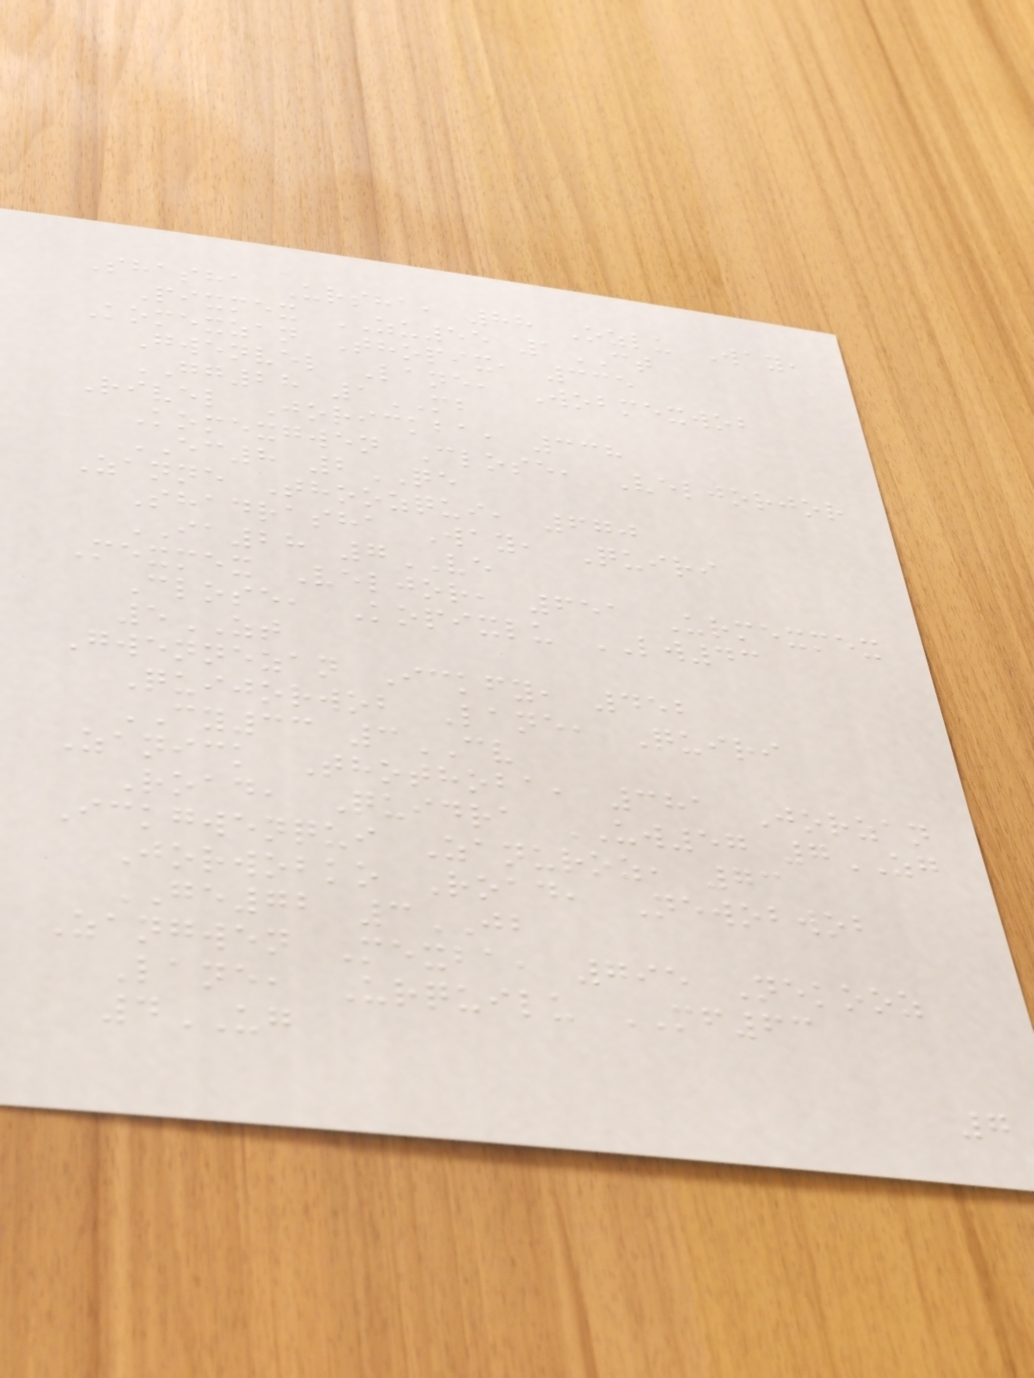Shasha Ursha, 88 Ozlu Way,
Pixmex ZU55 1CT
Komexzan Thopix, 335
Gwenvel Lane, Wobmexwob
GG28 1MB
Rivel Jorickba, 338
Komexgwen Close, Veljorjor
EC8 2QE
Zanne Thoozqui, 670
Shadrasha Way, Quiri
IA28 7VE
Mexmex Veljor, 651 Urmexmex
Close, Kopixlu LW43
5ZT
Gwennezan Ickfy, 452
Quijorwob Lane, Quiri
CY33 3CV
Zanick Thothoba, 381 Jorzan
Road, Quidra UW57 7ZG
Ickgwenqui Zanuroz, 73
Jorwobko Road, Newobwob
GE72 3JB
Zangwen Mexba, 795 Nekooz
Lane, Urquilu MF63
4UG
7
